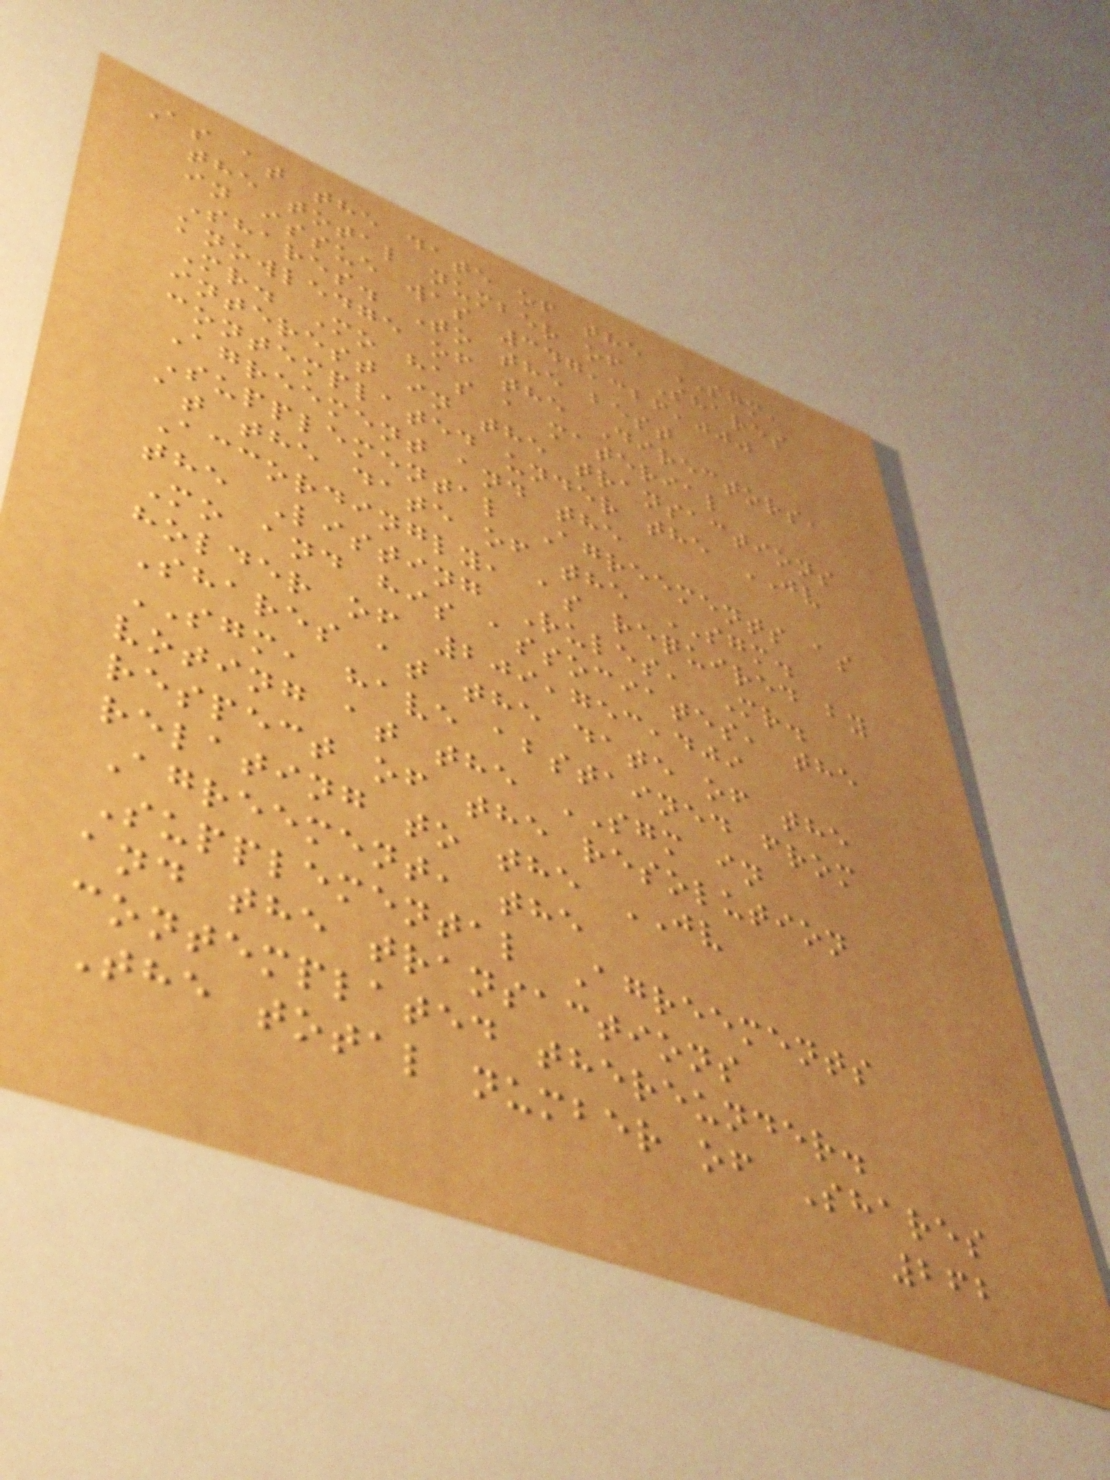As at the date of the SGM,
the total number of Shares
in issue was 347,326,000
Shares. To the best
knowledge of the Directors,
Mr. Mo has a material
interest in the transactions
contemplated under the JV
Agreement and the
Supplemental Agreements as
at the date of the SGM.
Accordingly, as required by
the Listing Rules, Mr.
Mo and his associates, the
holder of 209,753,409
Shares at the date of the
SGM, have abstained from
voting at the SGM in
respect of the resolution
relating to the JV
Agreement, the
Supplemental Agreements
and the transactions
contemplated thereunder.
The total number of Shares
262
